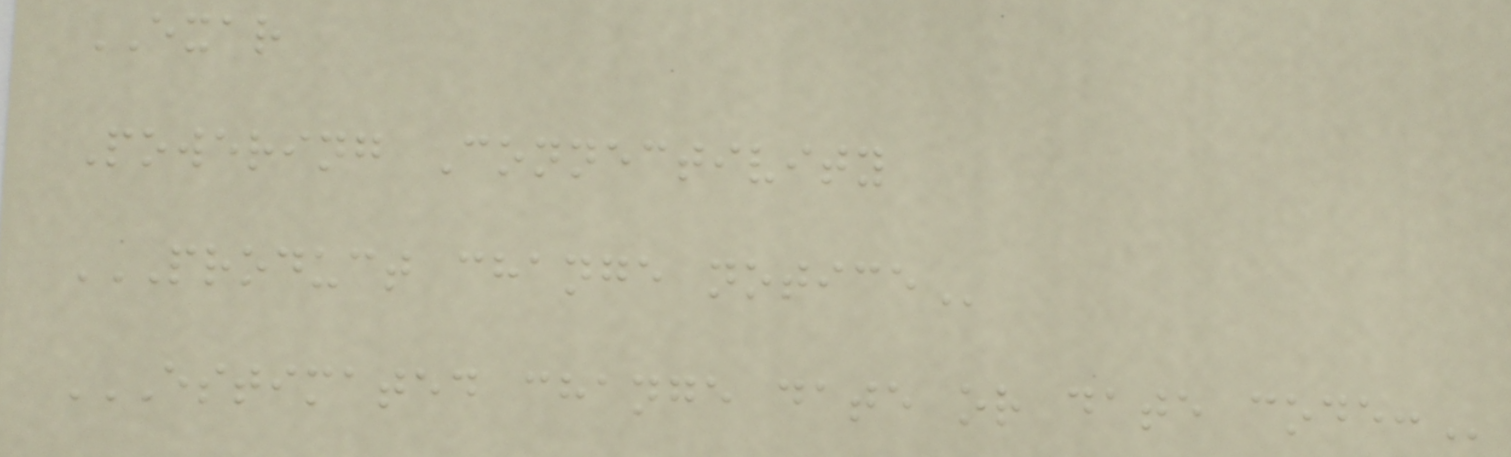EXAR
Powering Connectivity
PRODUCT CHANGE NOTICE
ESTIMATED CHANGE DATE OR DATE CODE:
